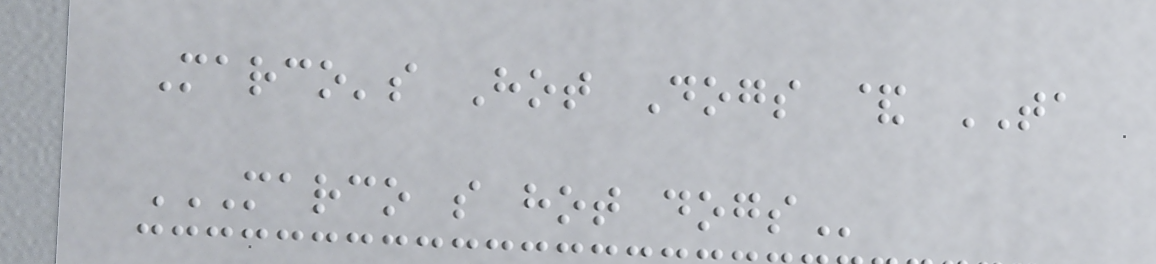Marco's Hot Dogs & TA
MARCO S HOT DOGS
